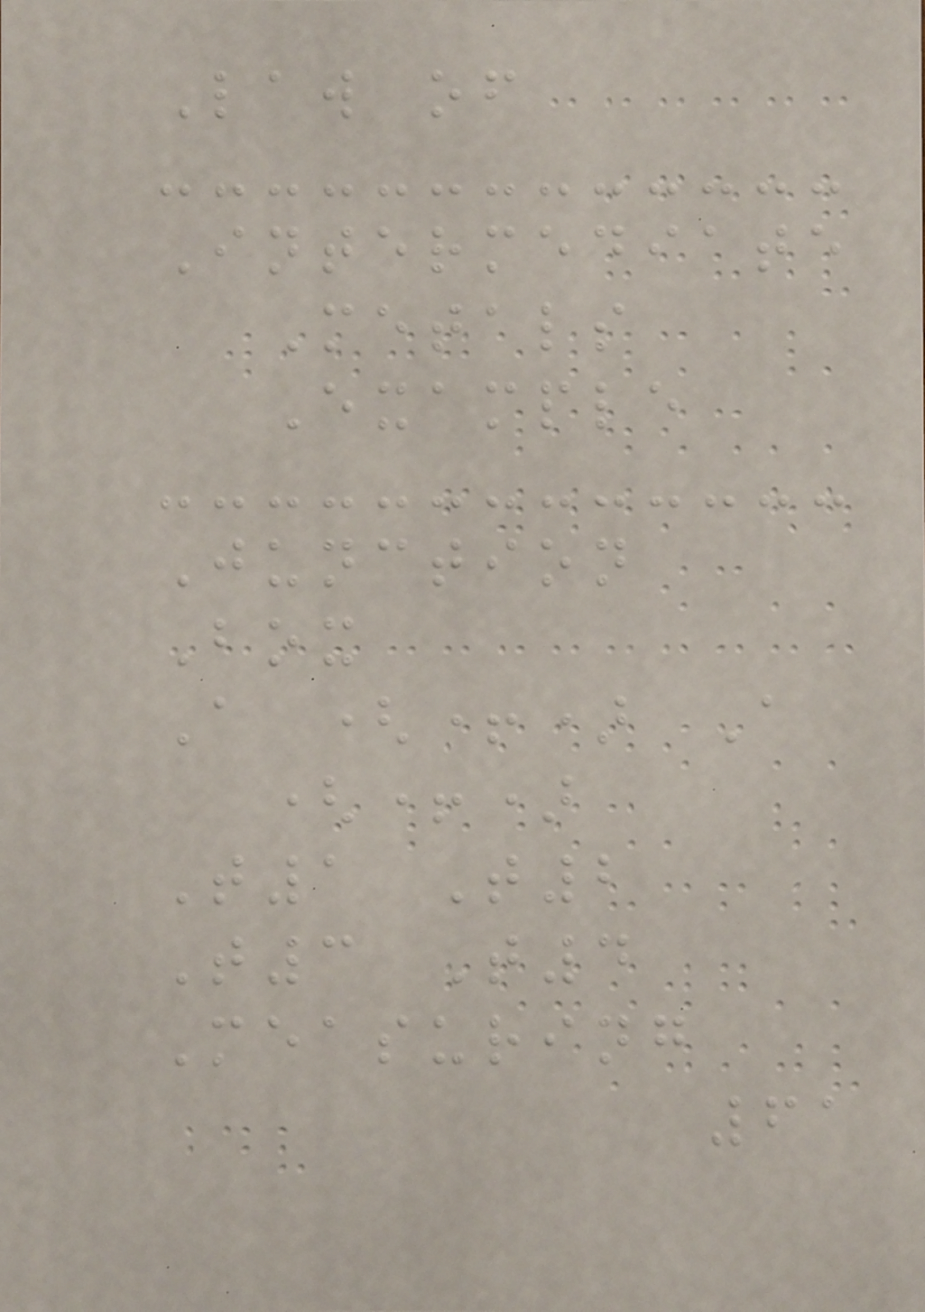Law of
Intermediate
Metals
Example
Junction
Box
A (+) A
(+)
T1 T2
T3 T4
Measuring
61
